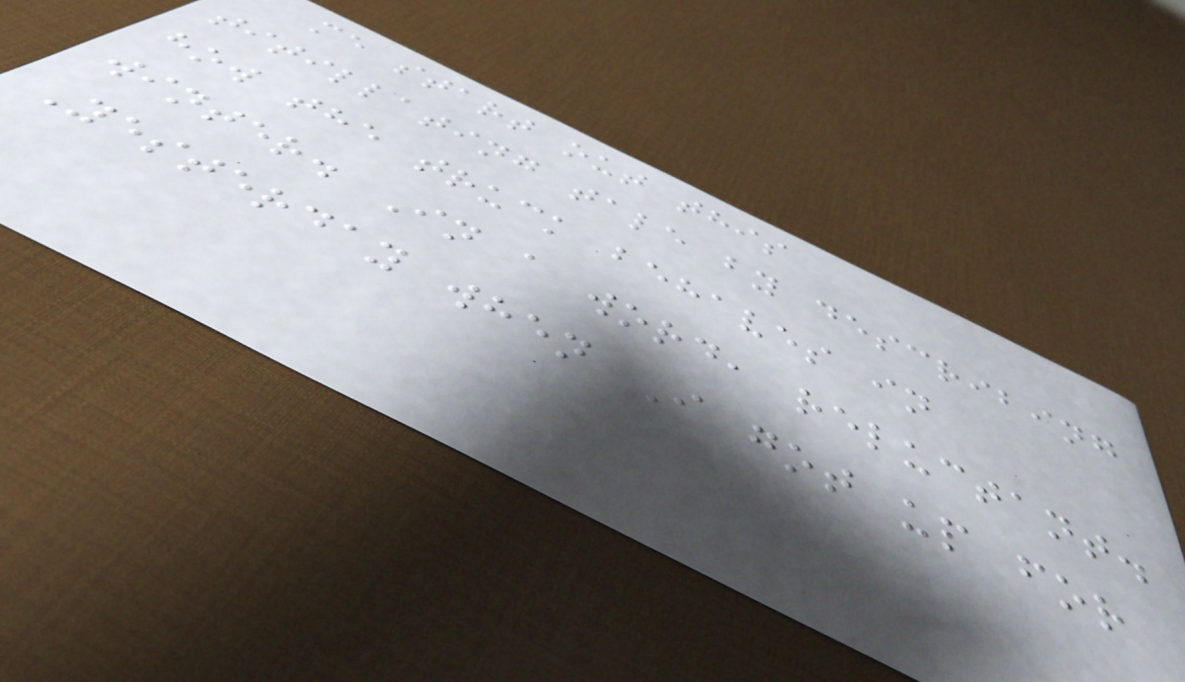me start out this
titillating tale by describing
how the truck behaves in
winter. In a word, reluctant.
Yesterday when I got up for
